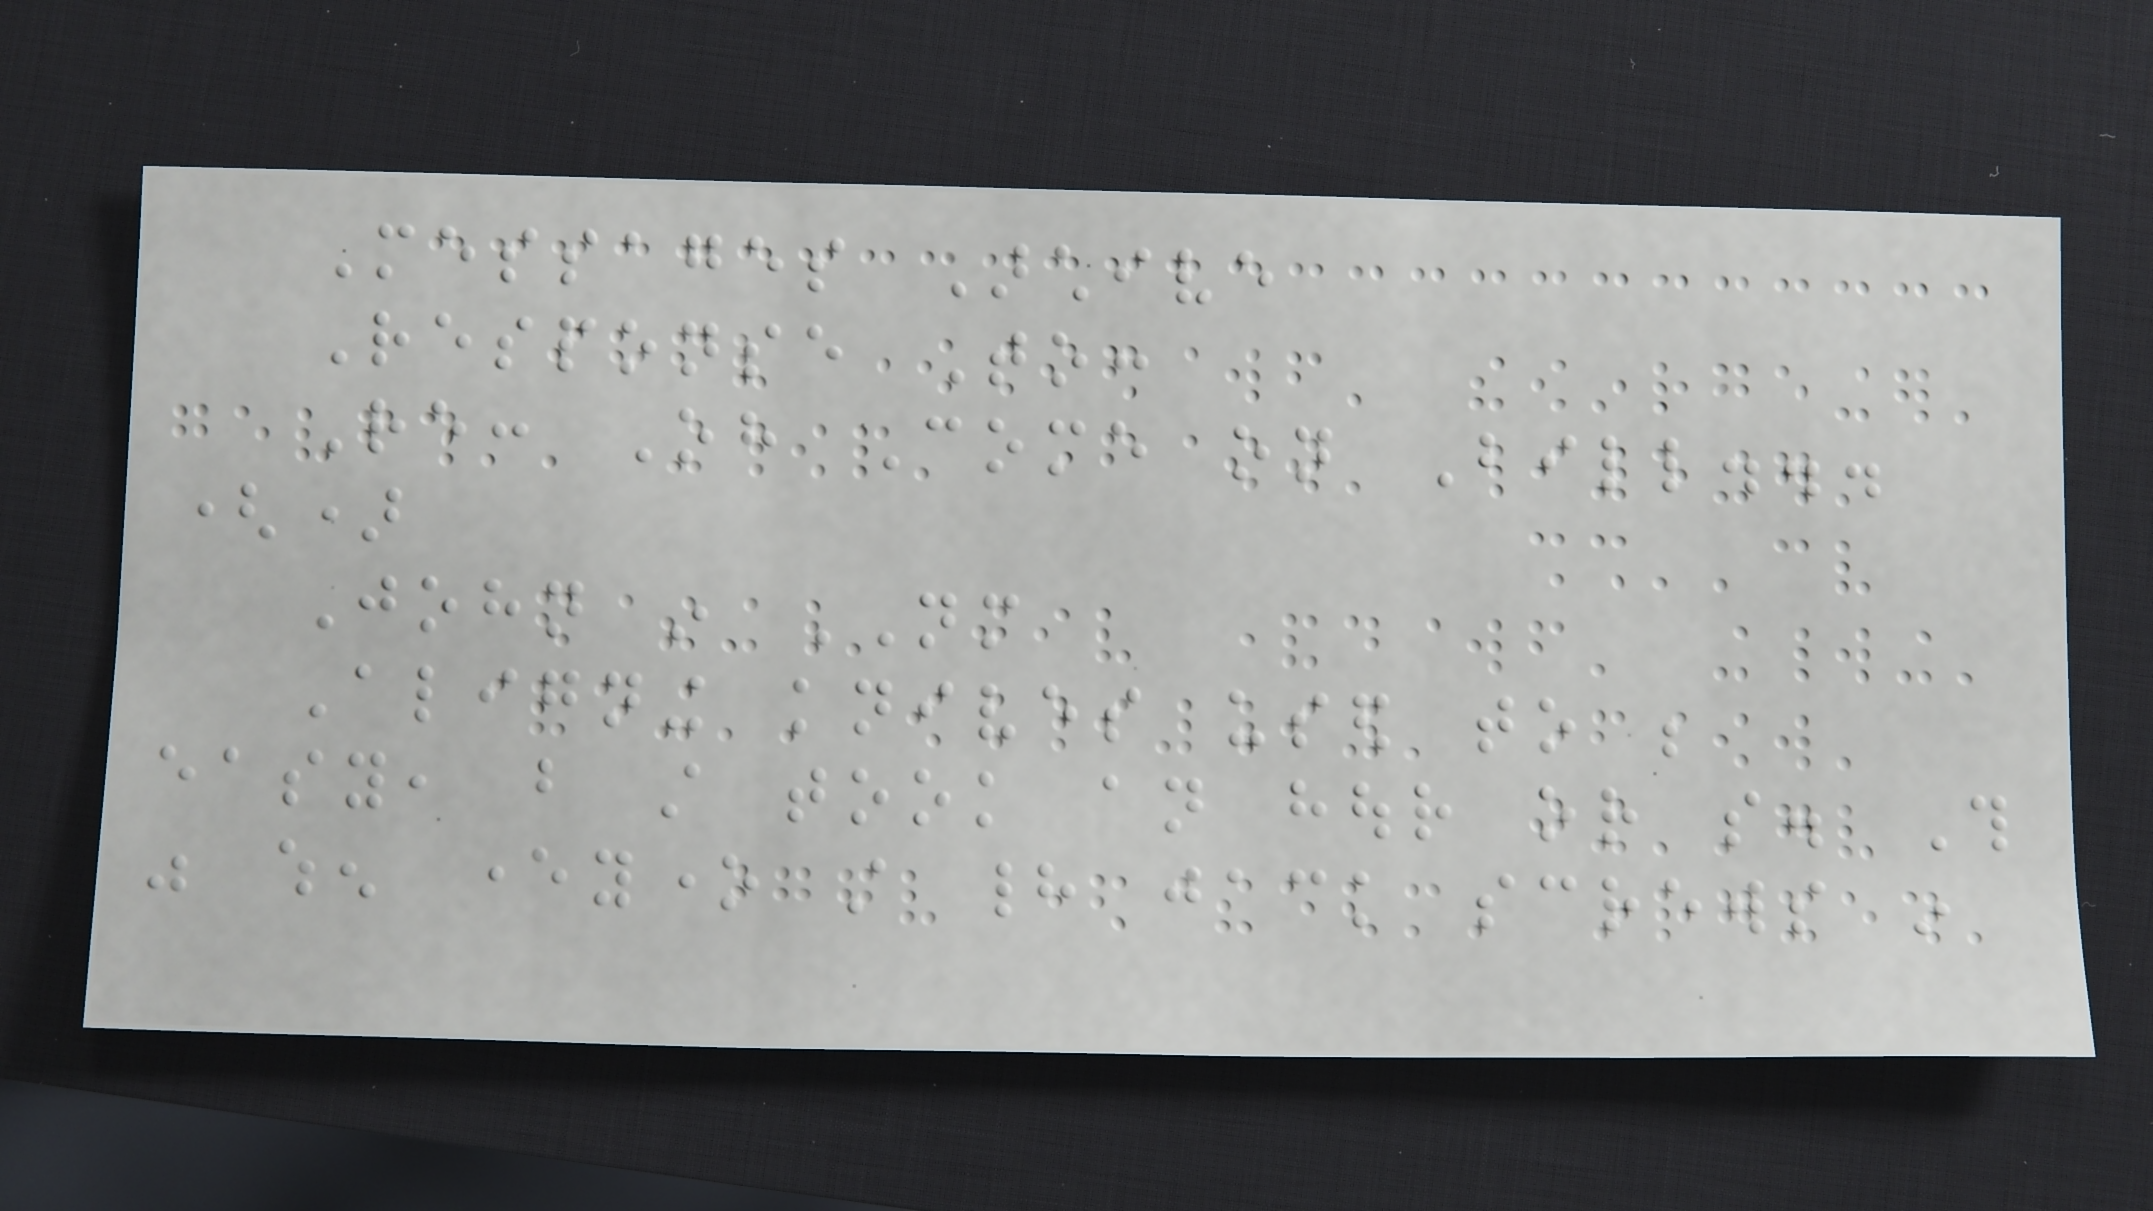Messages Archive
Response To:
Re: Oh Come on Bill...
()
John in NM
Aligning knives used to be
easy, but still took an hour or so. This
was when everyone still had jack screws in
